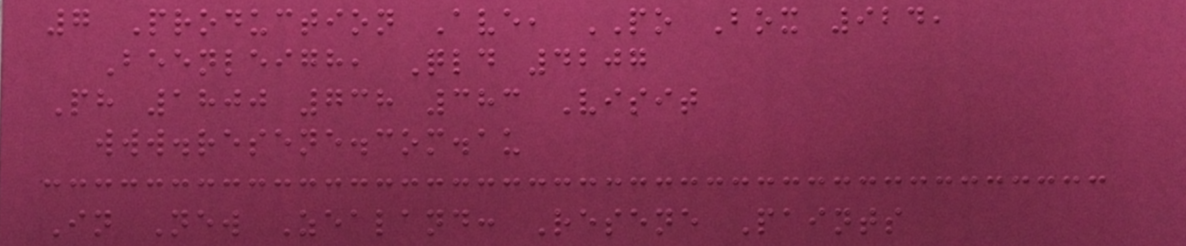7 Production Ave, PO Box 924,
Beenleigh, Qld 4207
Ph 1800 738 383 Visit
www.resene.com.au
In New Zealand: Resene Paints
